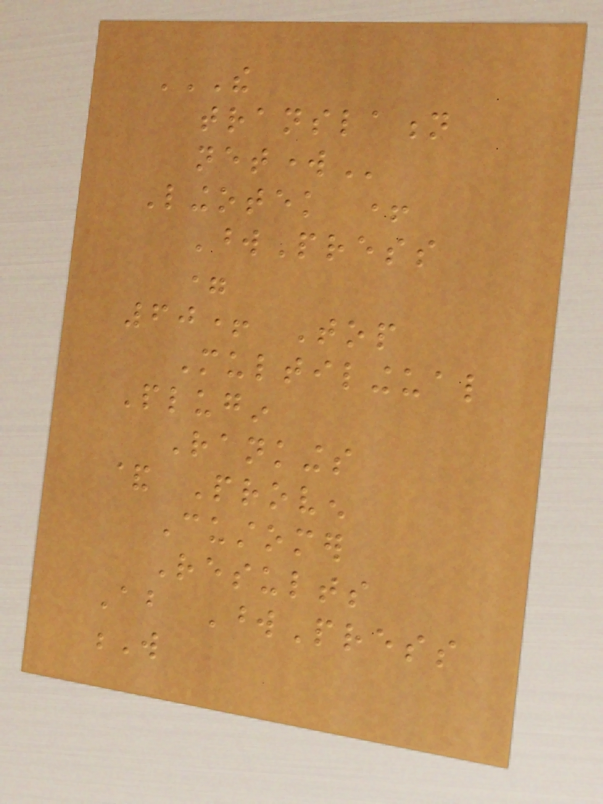THE
TRANSLATION
NETWORK
Lingotek +
WordPress
=
60+ Top
Multilingual
Plugin
Rankings
& Proven
Customer
Results
About WordPress
W
